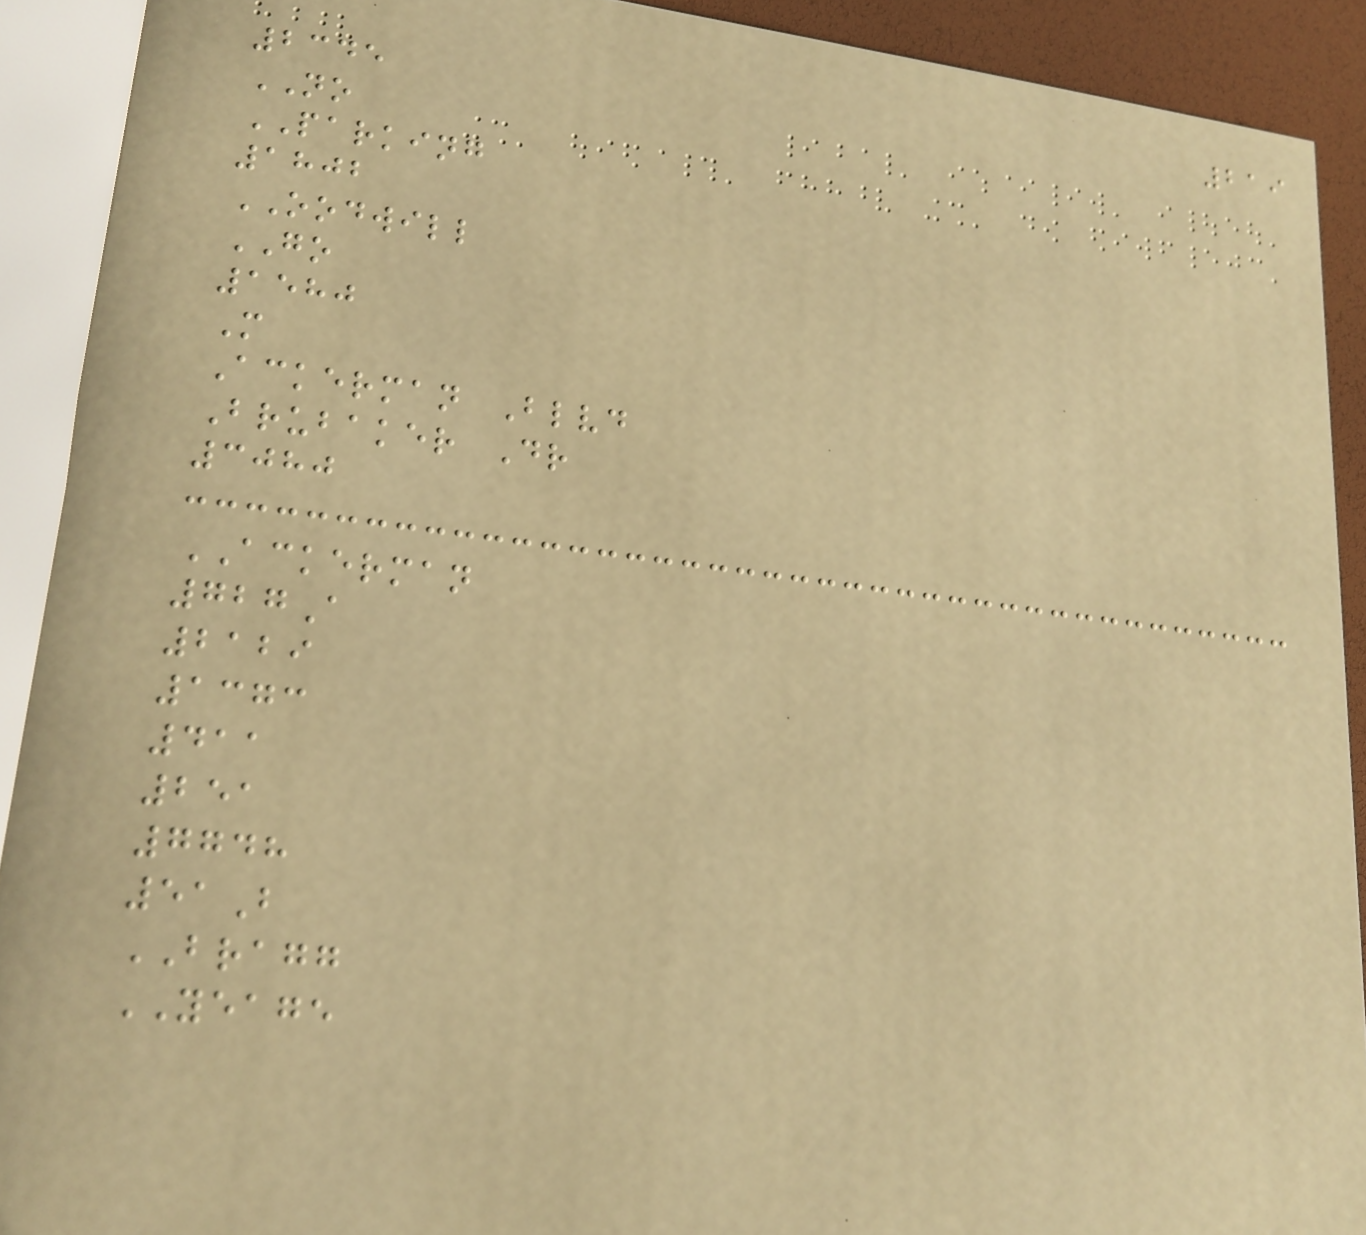219
2345
NO
PARKING
1802
OODWILL
GO
1580
M
Ackerman Blvd
Brubaker Dr
3080
ACKERMAN
727A
2129
1373
411
251
7748
51B
BRAGG
YEAGE
